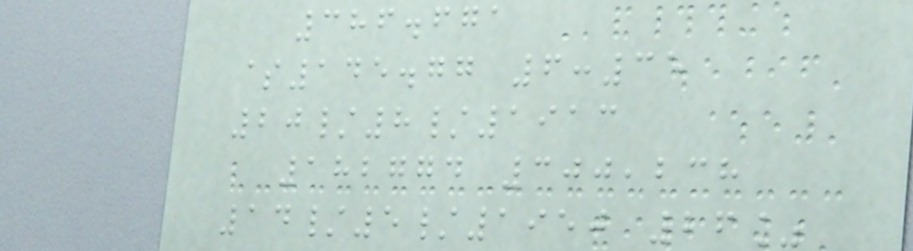386.671
$145.77 6:35
20/8/1913
182774 300,238
14/5/1950 26%
